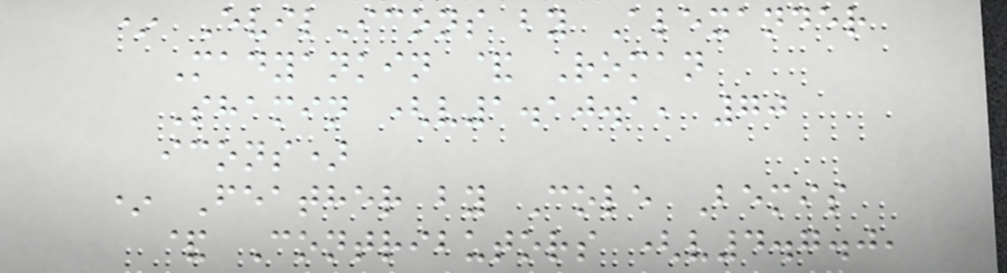* EvilIcons by Alexander
Madyankin & Roman
Shamin (v1.10.1, 70
icons)
* Feather by Cole Bemis
& Contributors (v4.7.0,
